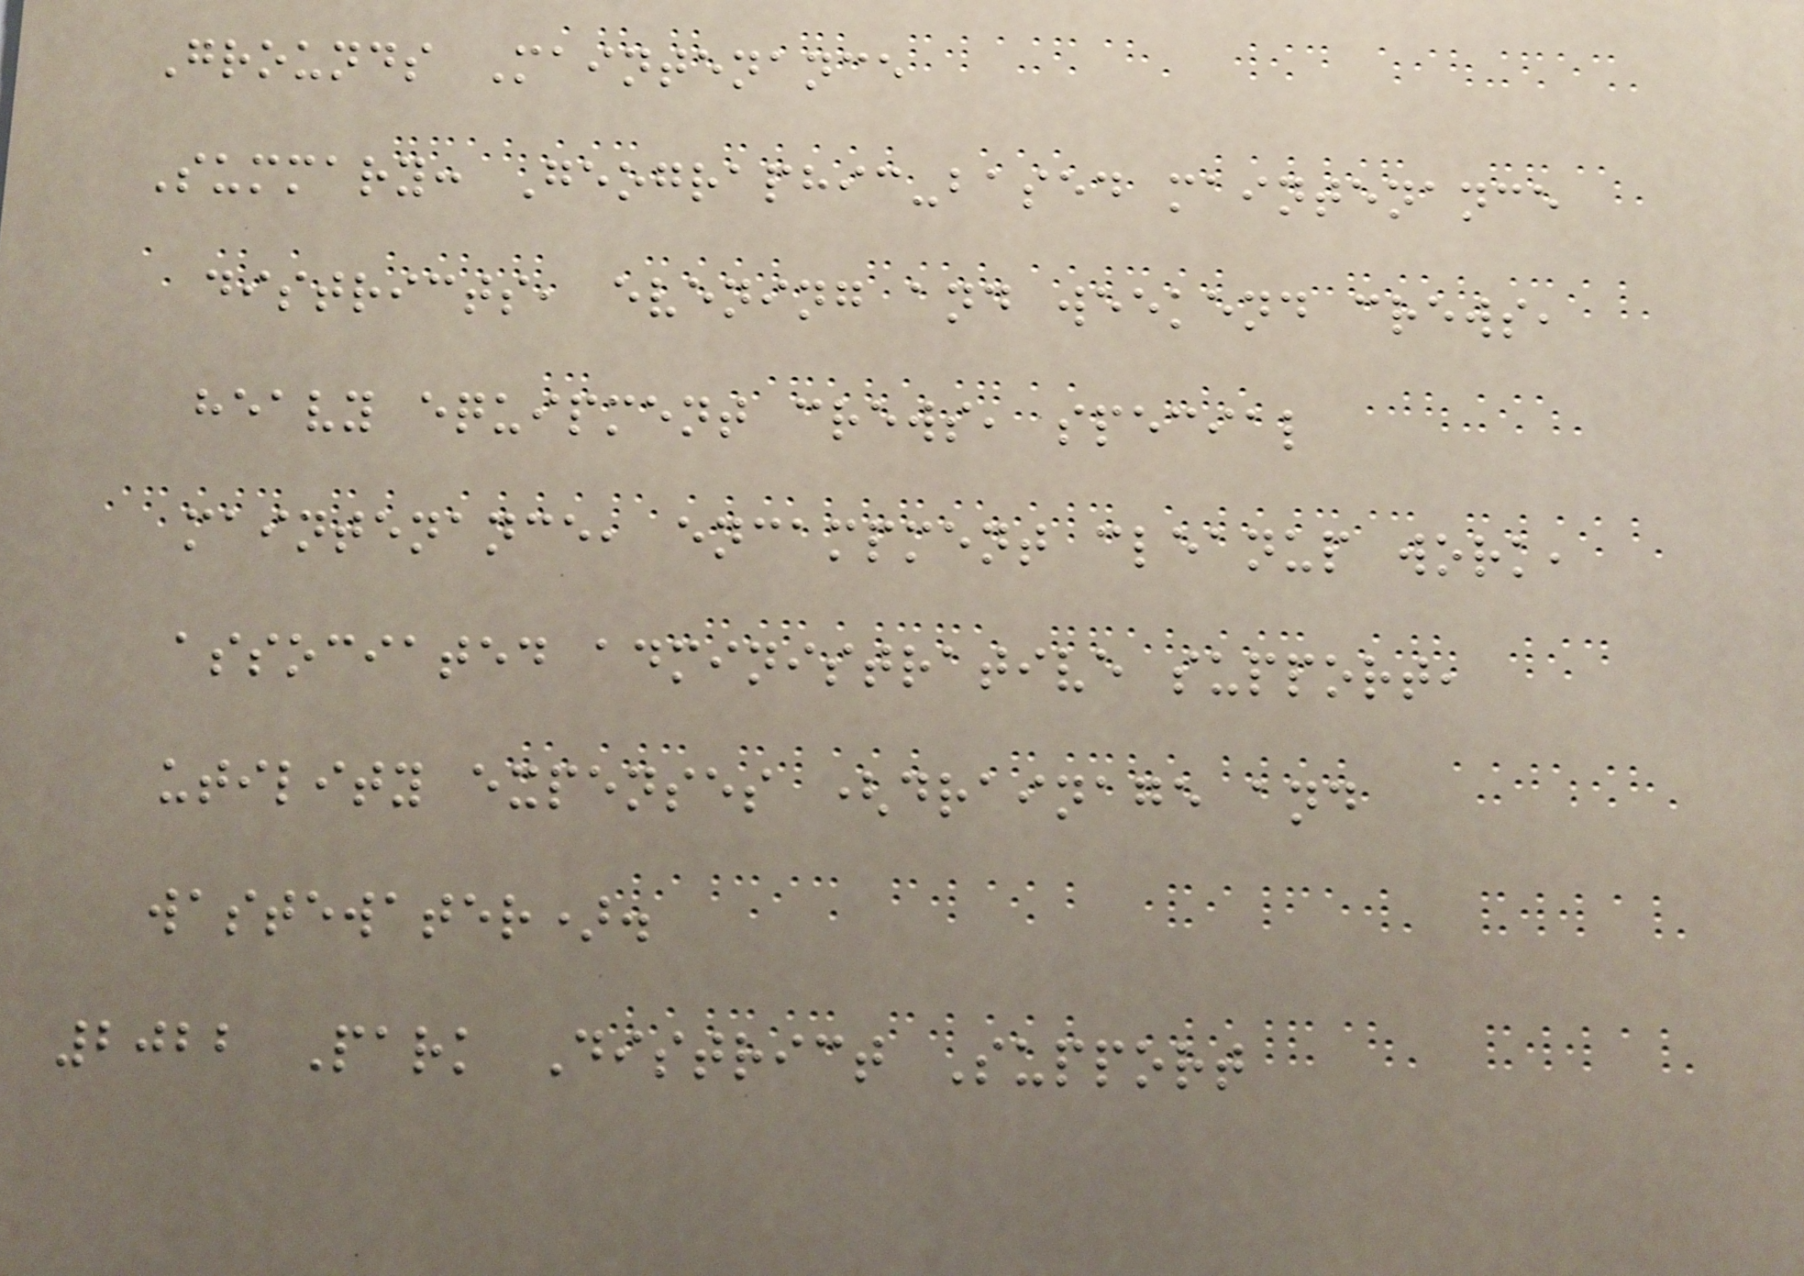Grounds Maintenance
Summary: Geographic-based maintenance
districts, evening and weekend crews,
heavy equipment crews, special
maintenance, encampment cleanup work,
associated administrative support,
utility expenses (drainage and
wastewater).
2022 Park District Support
